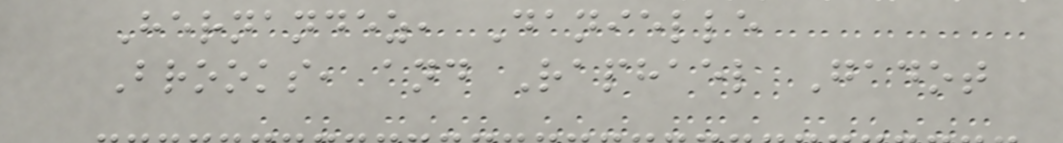Hernandez, Danielle
Brooks, and Raphael Gadot
